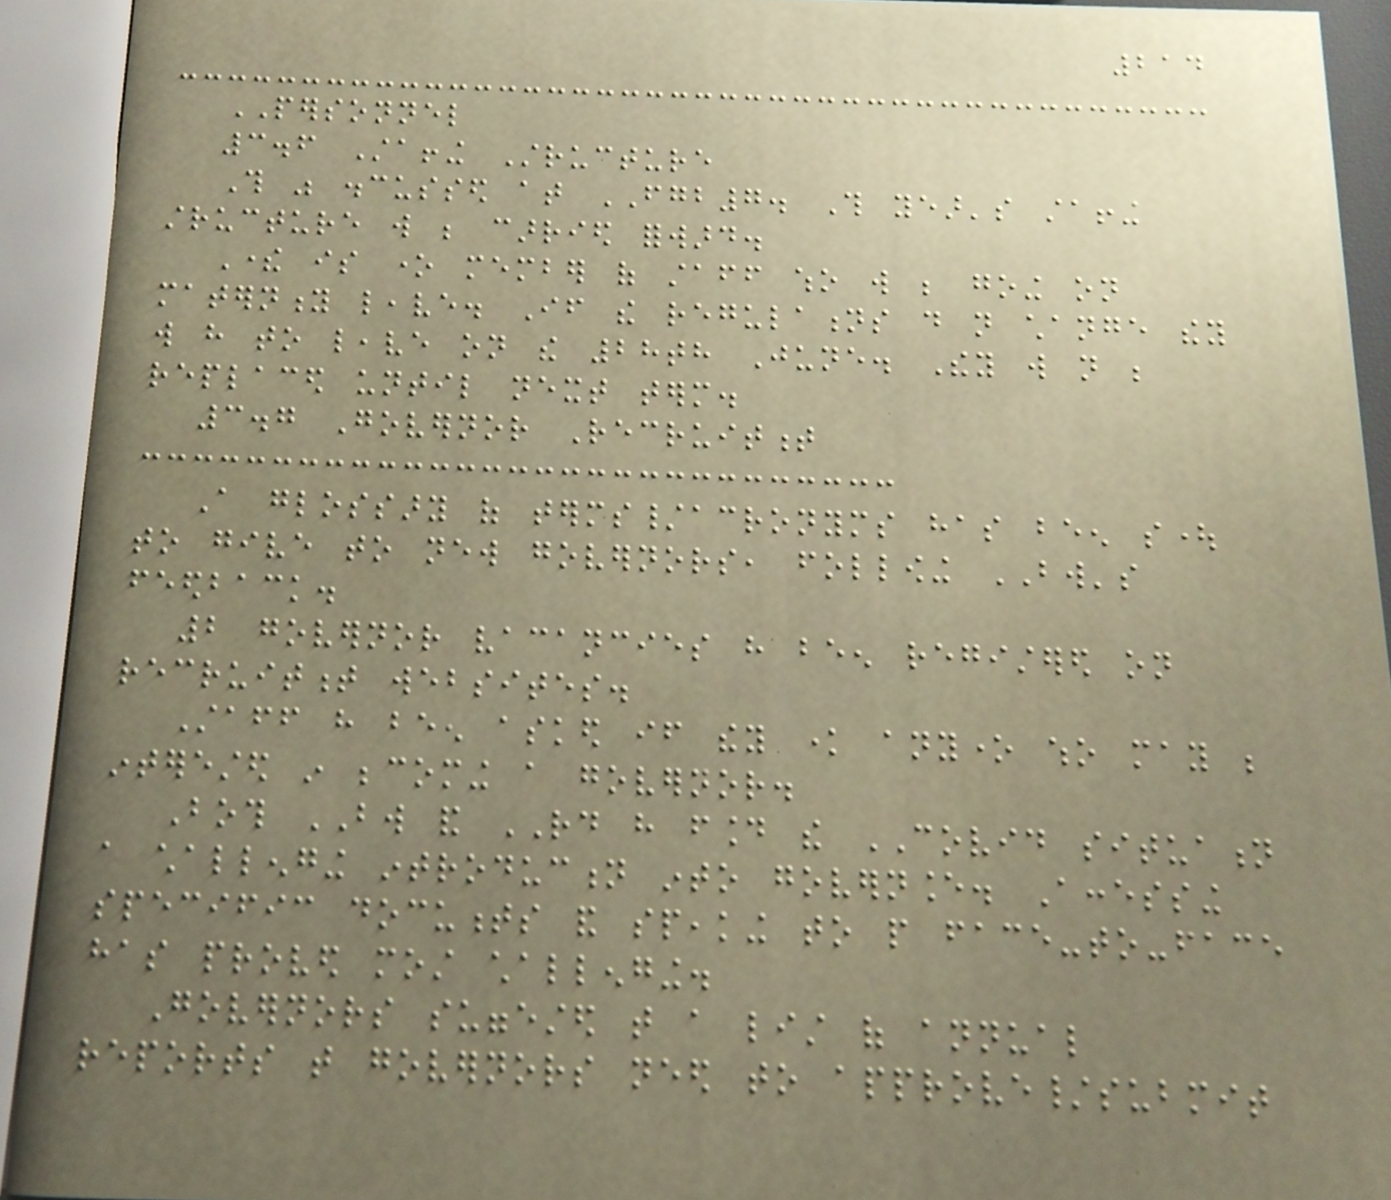214
PERSONNEL
3.6 Staffing Structure
This was discussed at FGB7. This year's staffing
structure will be carried forward.
There is one member of staff who will be going on
maternity leave. If the regulations do not change they
will have to leave on the 28th June. They will not be
replaced until next term.
3.7 Governor Recruitment
A glossary of terms/acronyms has been sought
to give to new governors, following BW's
feedback.
2 governor vacancies have been registered on
recruitment websites.
Staff have been asked if they know anyone who may be
interested in becoming a governor.
Both BW and RD have found the COVID situation
a challenging introduction into governance. Accessing
specific documents and speaking to people face-to-face
has proved most challenging.
Governors suggested that a list of annual
reports that governors need to approve/submit
